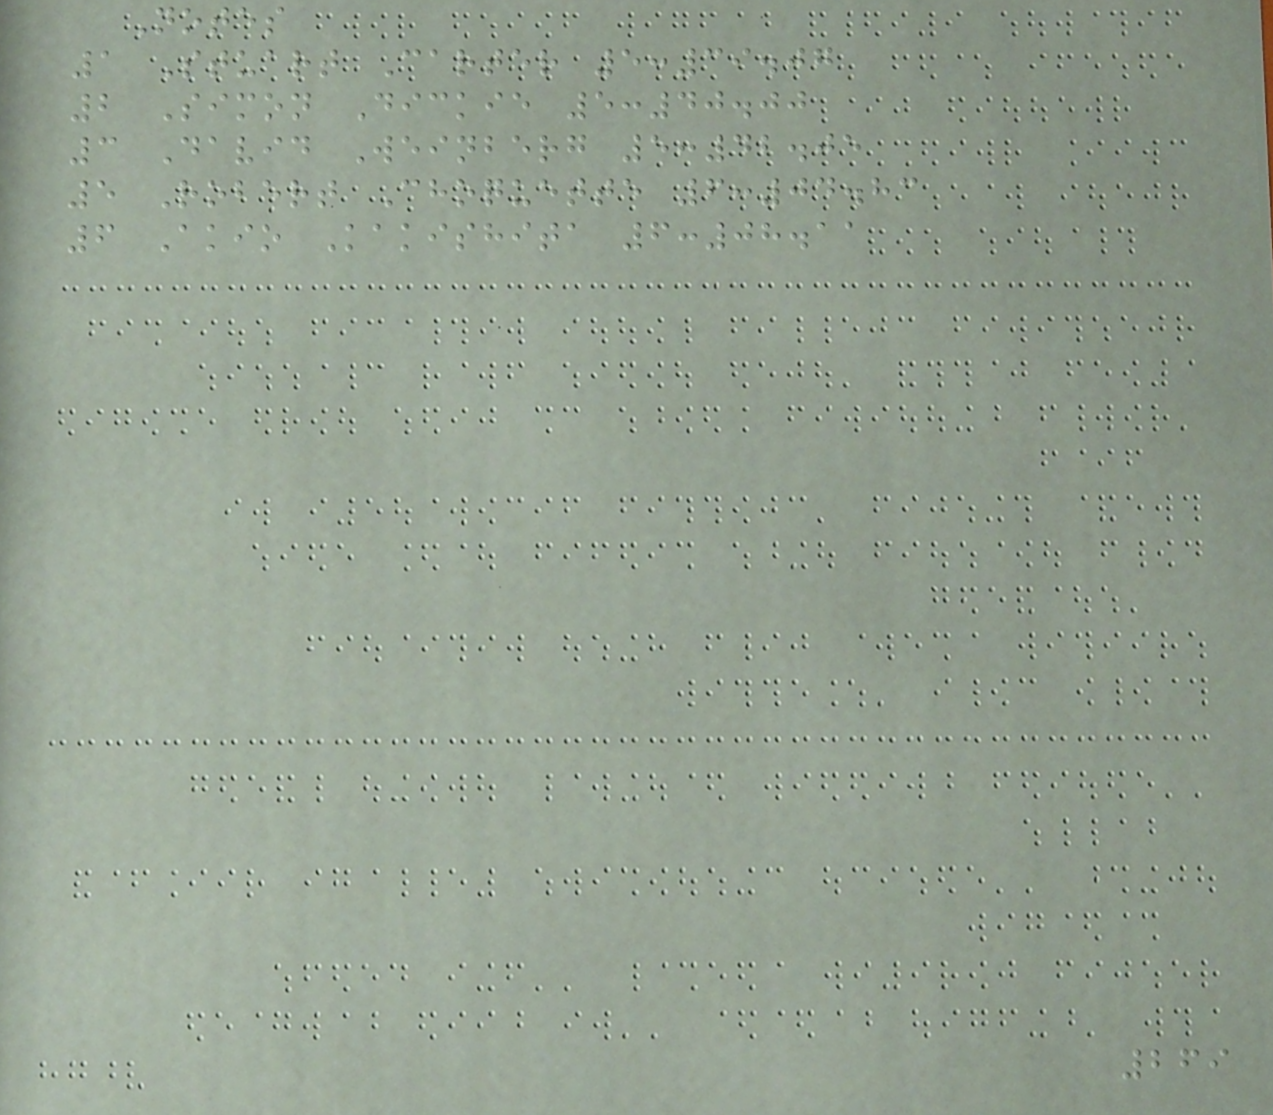Notes
1 Stuart Carter 5:39.07
2 Simon Dickie 5:40.00
3 David Weinberg 5:42.05
5 Robert Choquette 6:04.83
6 Akio Kakishita 6:08.11
269
